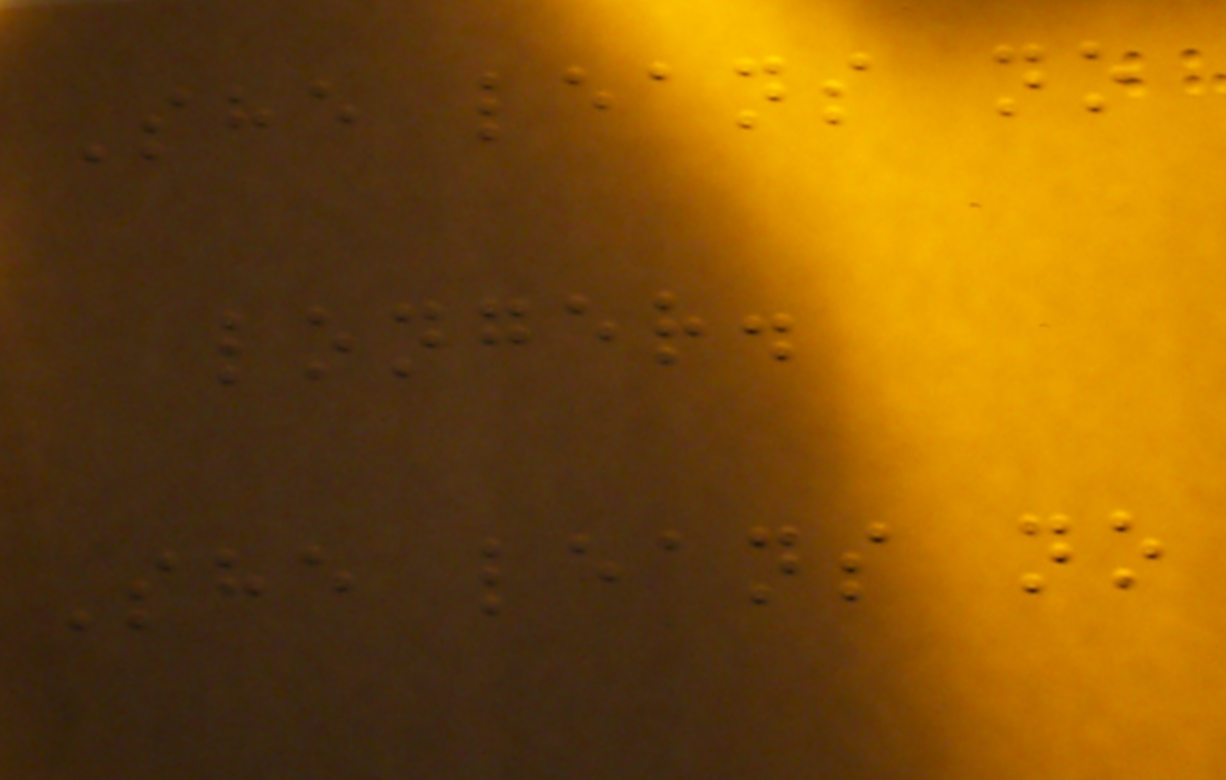She leans no
longer.
She leans no
